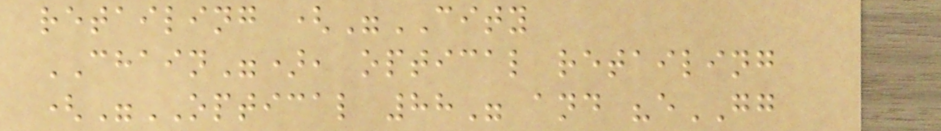retailing ("CITY
CHAIN"), optical retailing
("OPTICAL 88" and "eGG
